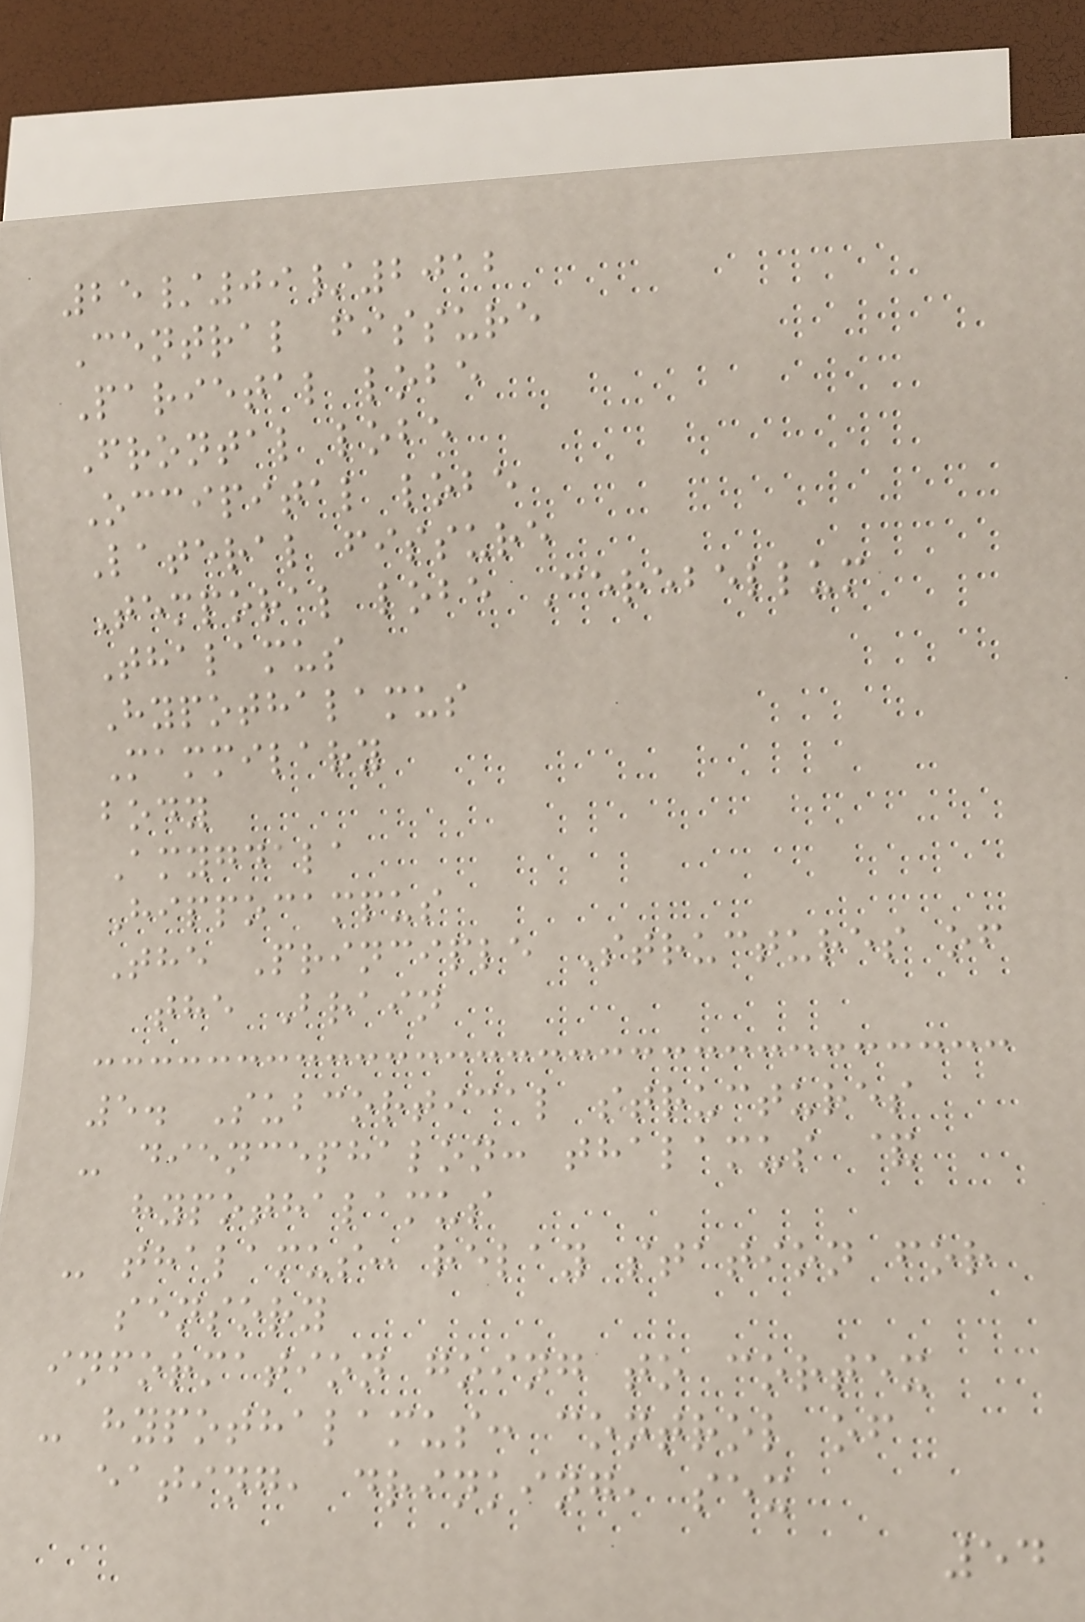25/09/2012
Central fissure
Parietal lobe
Frontal lobe
Occipital lobe
Lateral fissure
Temporal lobe Cerebellum
Thalamus
Hypothalamus
Mammilary
body
Amygdala
Hippocampus
The Principle Structures of
the Brain
5. Subcortical structures
- diencephalon: thalamus &
hypothalamus
- thalamus: relay station for
sensory
information going to cortex
- hypothalamus: control of
eating, drinking, sex
54
